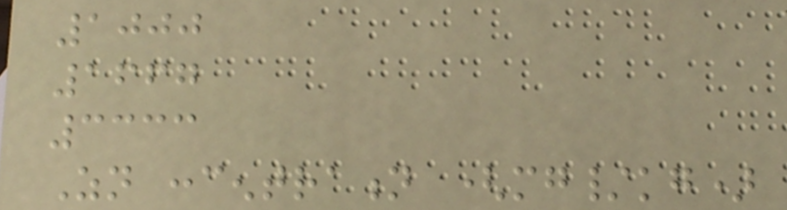1000
1667
3333
Zn concentration (mg/kg)
